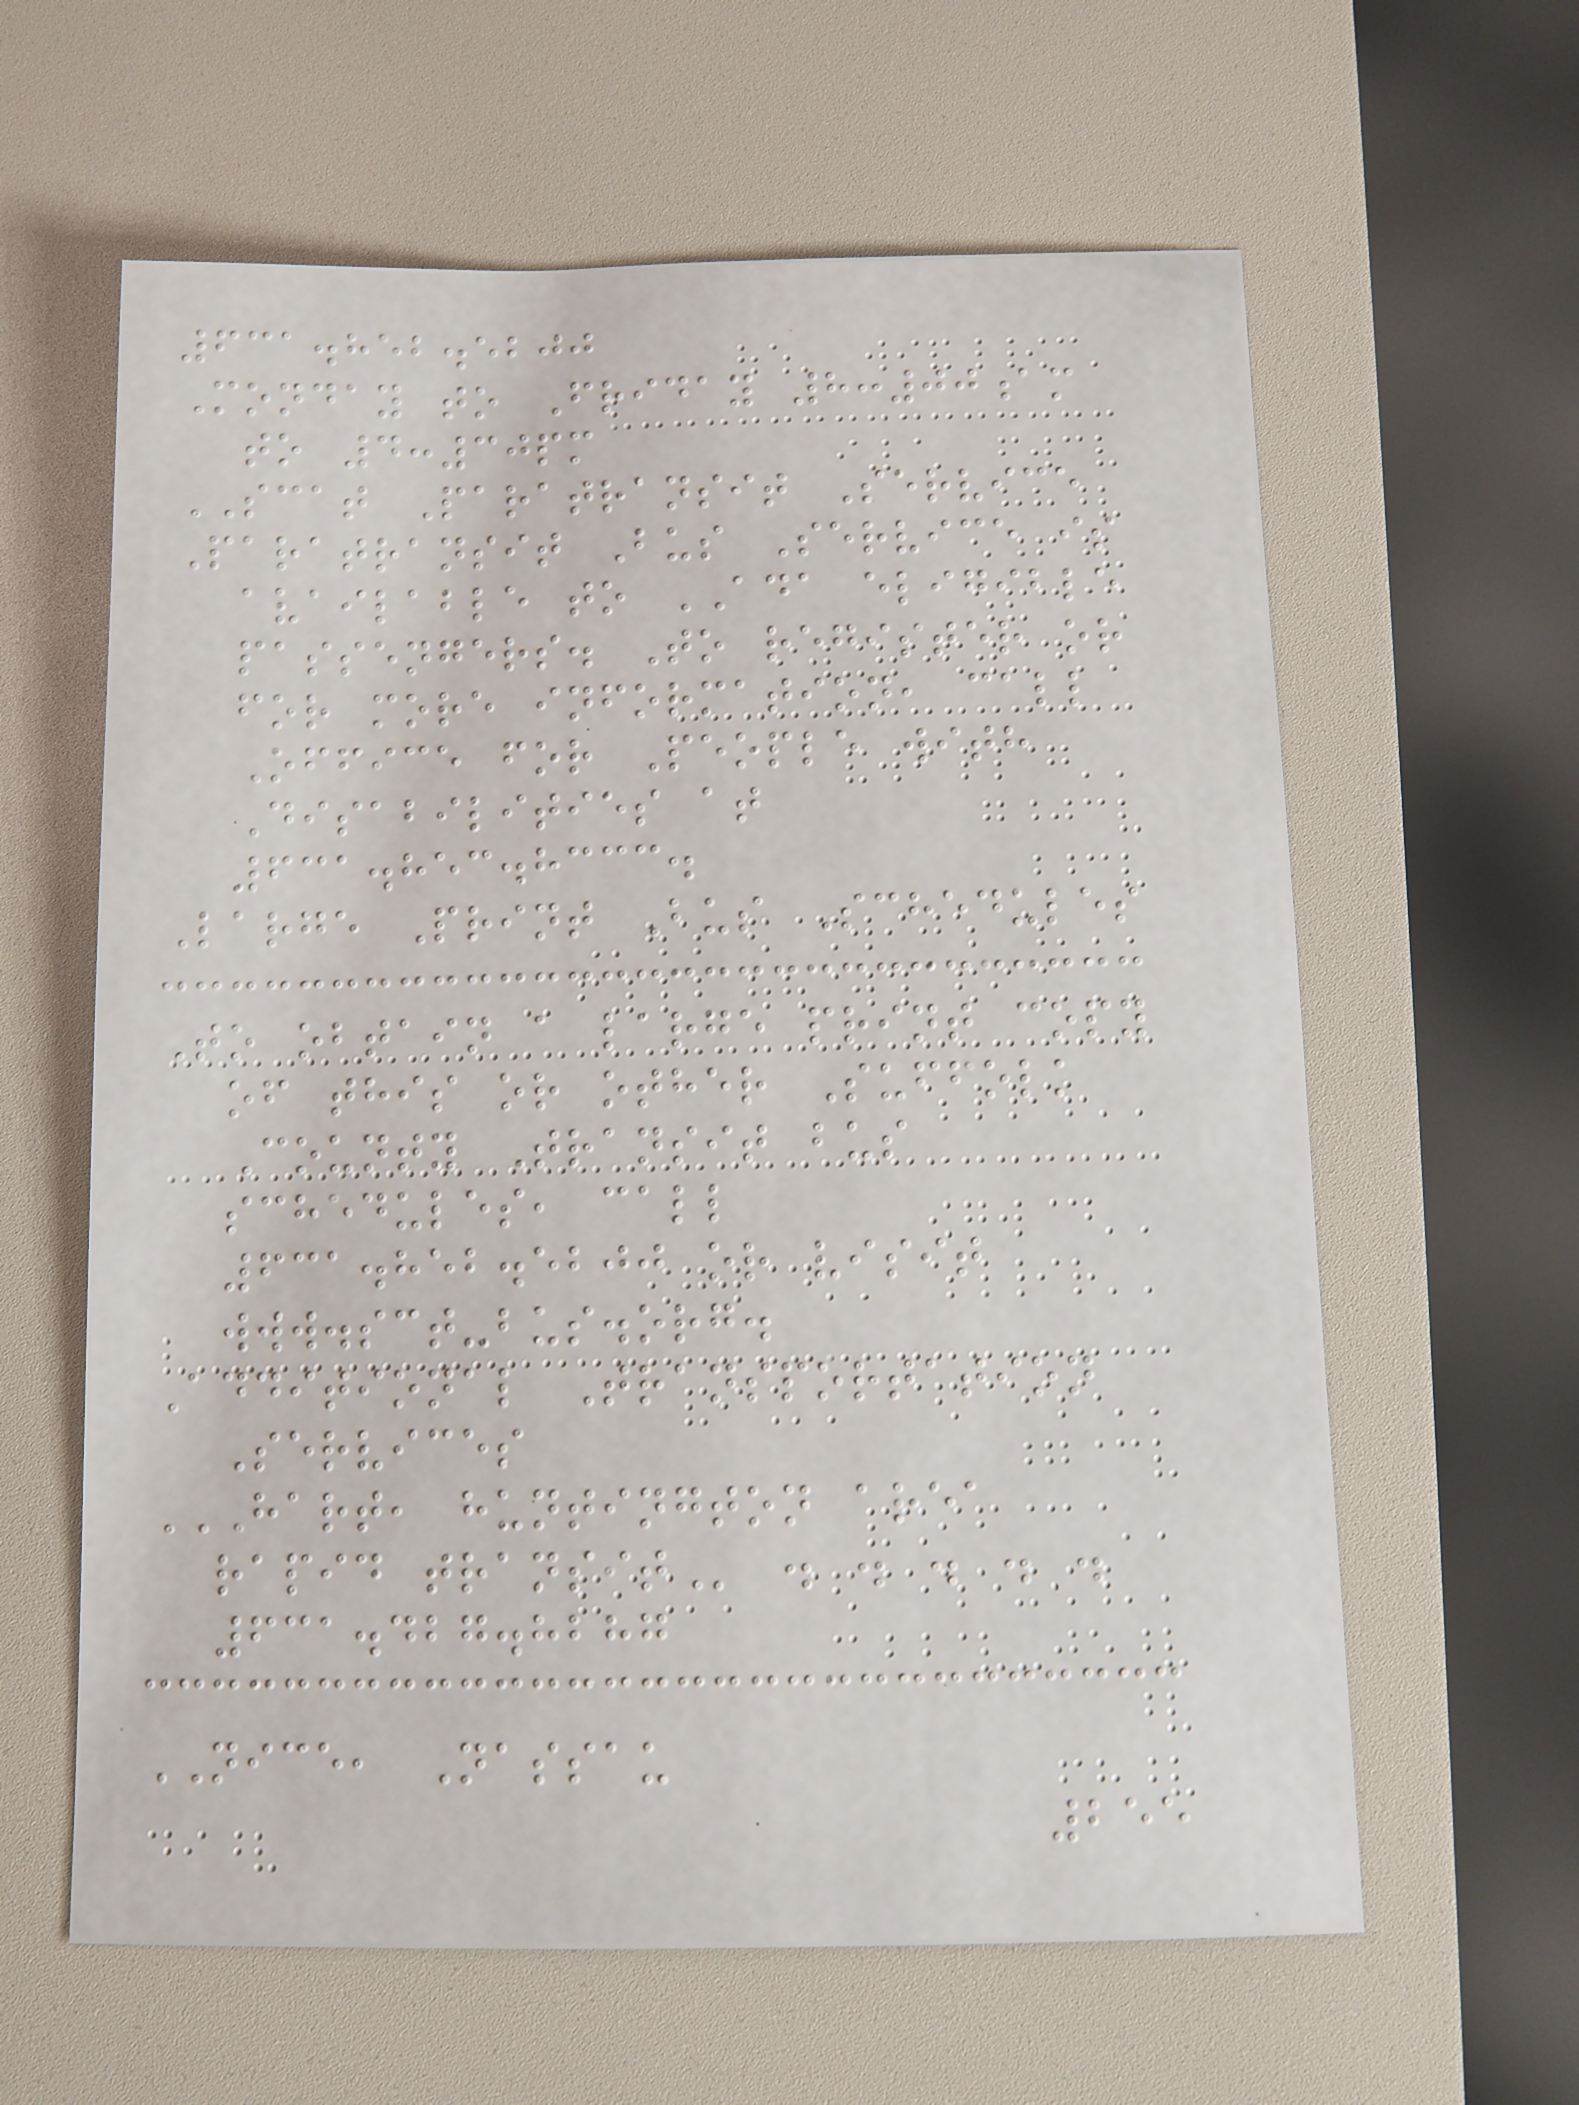631.852.5200
Monday to Friday 8:00am
to 4:30pm
SCAT Paratransit Service
Paratransit Bus Service is
available to ADA eligible
passengers. To register or
for more information, call
Office for People with
Disabilities at
631.853.8333.
Large Print Bus Schedules
To obtain a large print copy
of this or other Suffolk
County Transit bus
schedules, call
631.852.5200 or visit
www.sct-bus.org.
Additional Transportation
Services
HART, HUNTINGTON AREA
RAPID TRANSIT . . . . .
631.427.8287
NICE, Nassau
255
